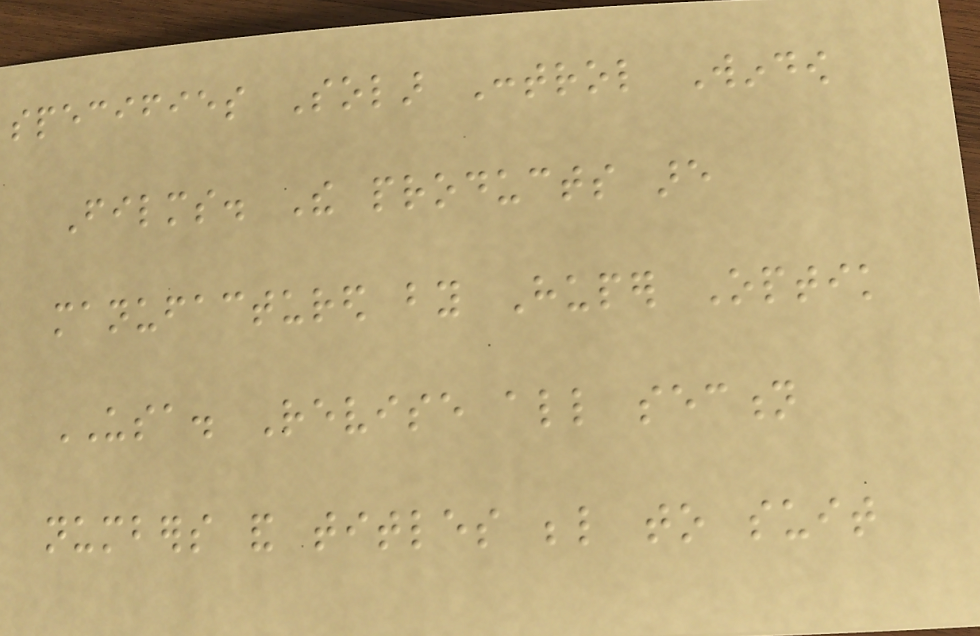specifies Solar Control Window
Films. The products are
manufactured by Huper Optik
USA. Revise all section
numbers and titles below to suit
